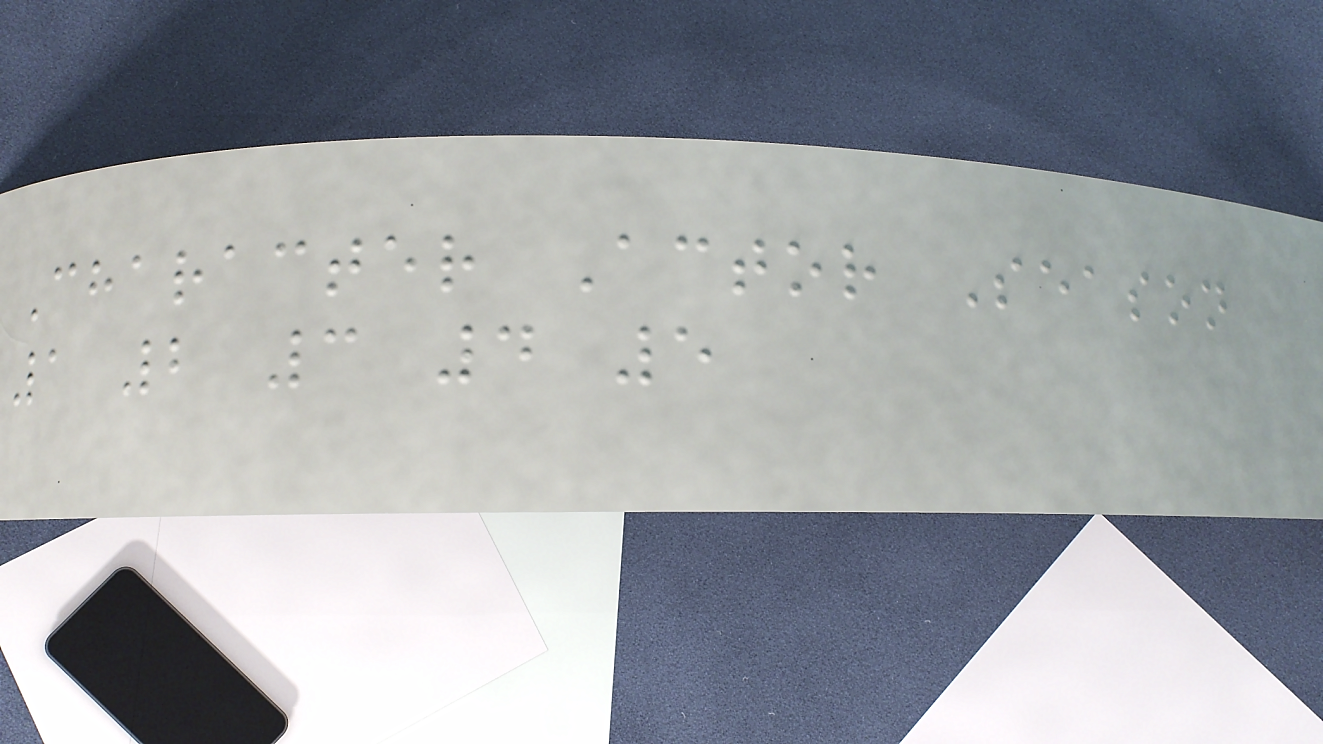Character Actor Season
1 2 3 4 5
